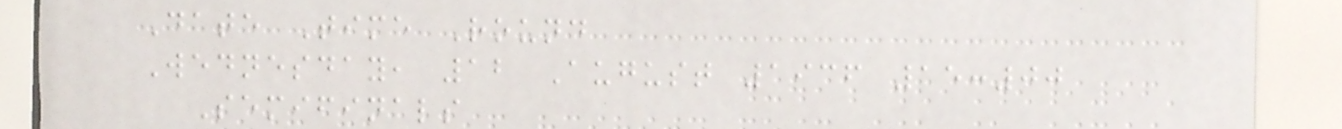Date Time Round
Wednesday, 12 August 1936 15:00
Semifinals
